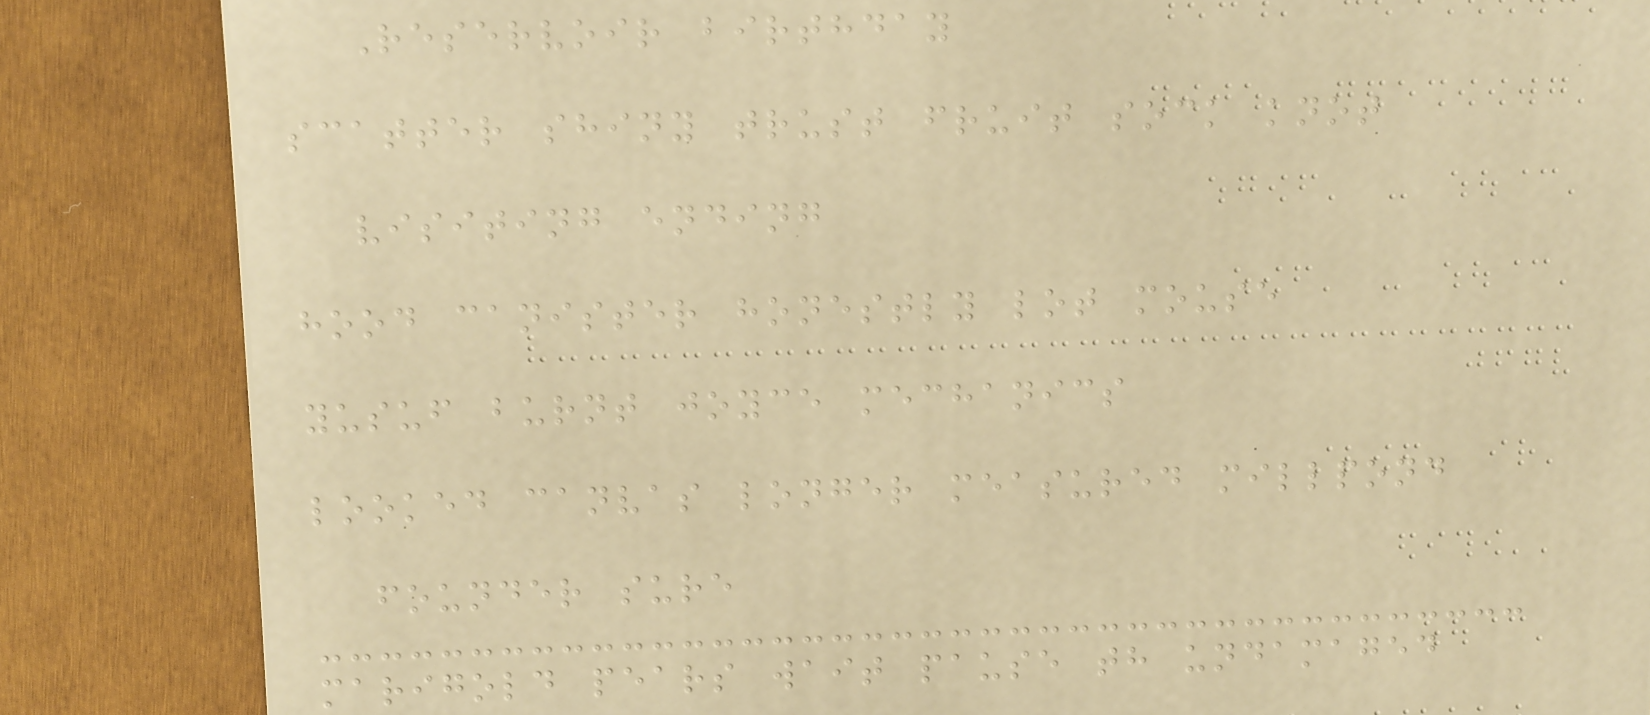Reservoir birthday
scatter shiny trust fruit sock knot
visiting ending
hood canister honestly lot mouse
yusuf burnt joyce mechanics
looked canvas longer measured millpond
founder sure
marigold pears wait pause th undamaged
